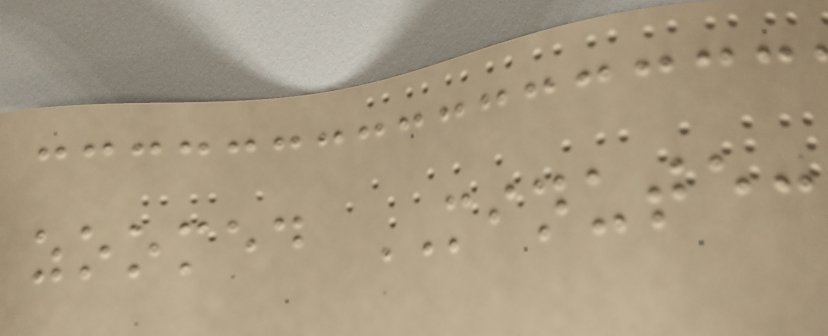zoomed MINUTE:
